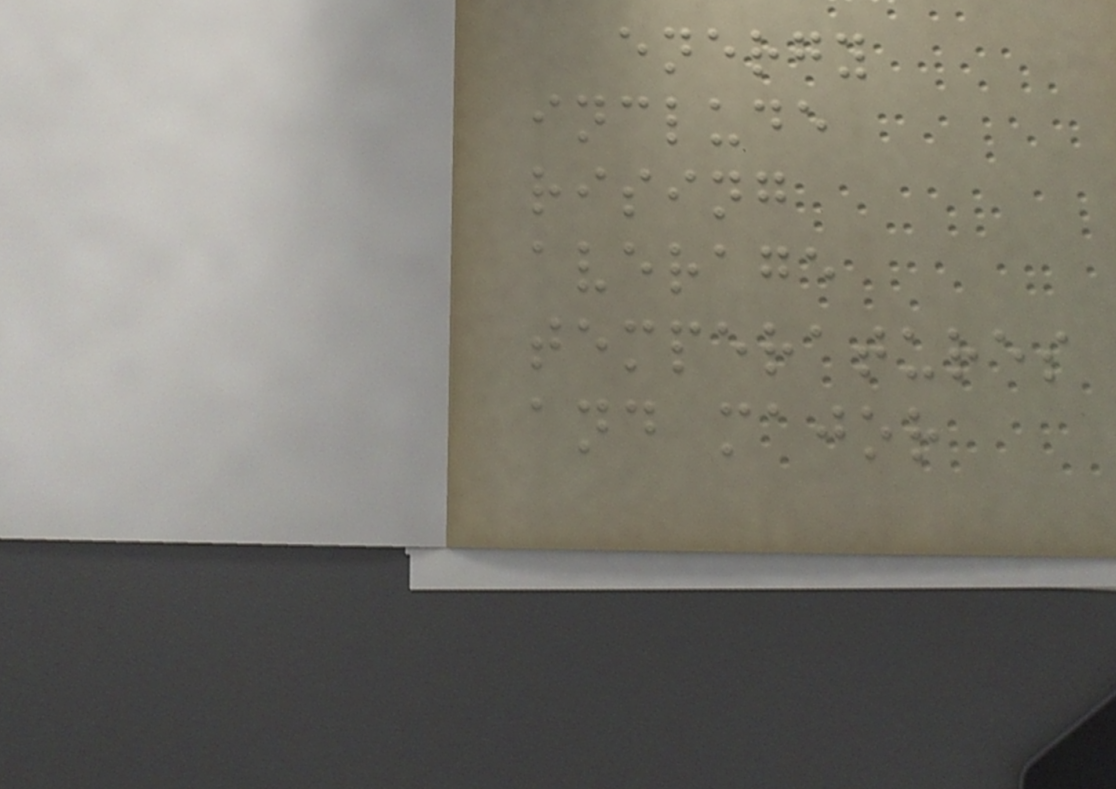energy
include
rising
average
temperatures
and major
